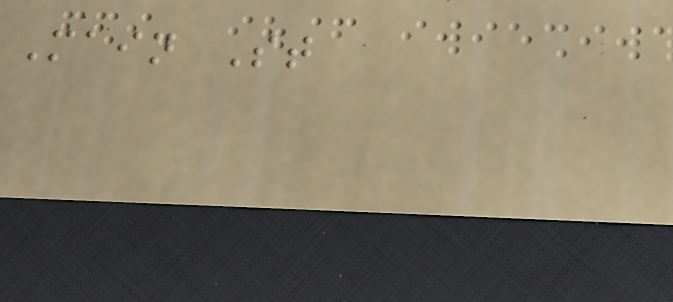Main St
